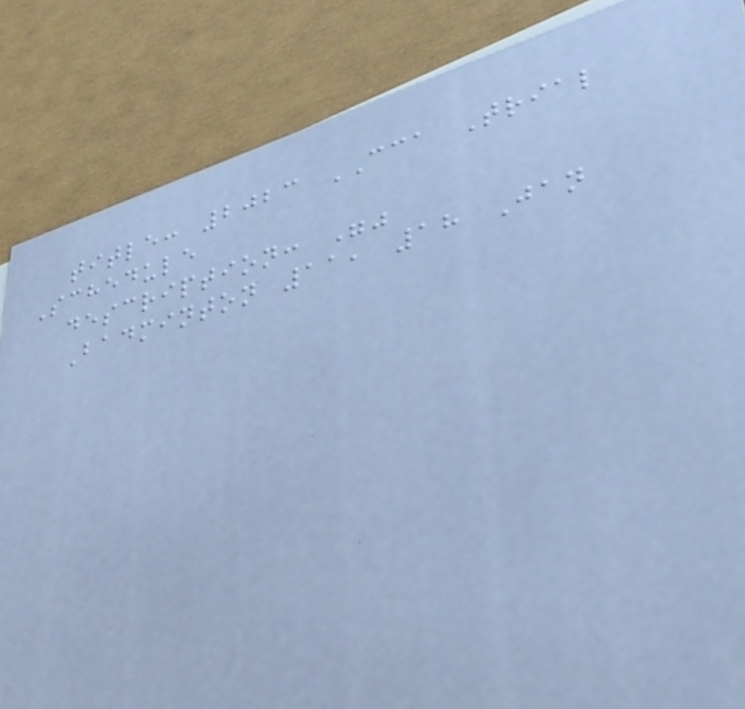title: 2023 CCA Trial
Schedule
description: ""
Badminton 11, 18 Jan
